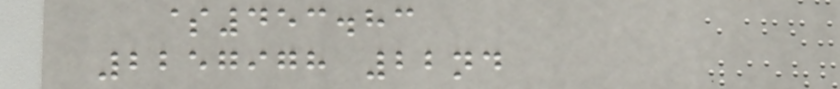$453.83
2257978 22nd
